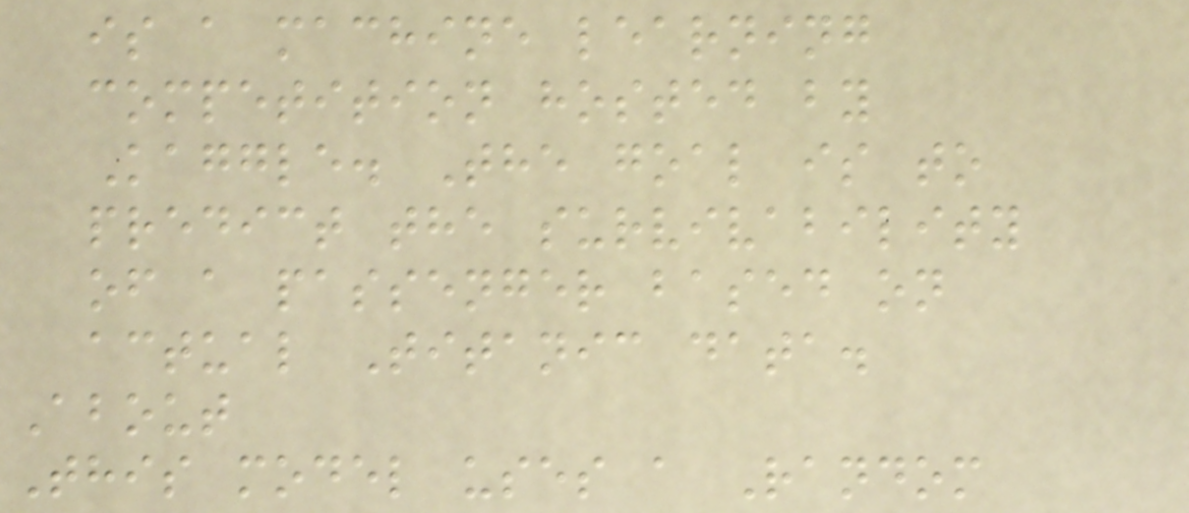is a machine learning
competition hosted by
Kaggle. The goal is to
predict the survivability
of a passenger based on
actual Titanic data.
About
This model uses a Random
